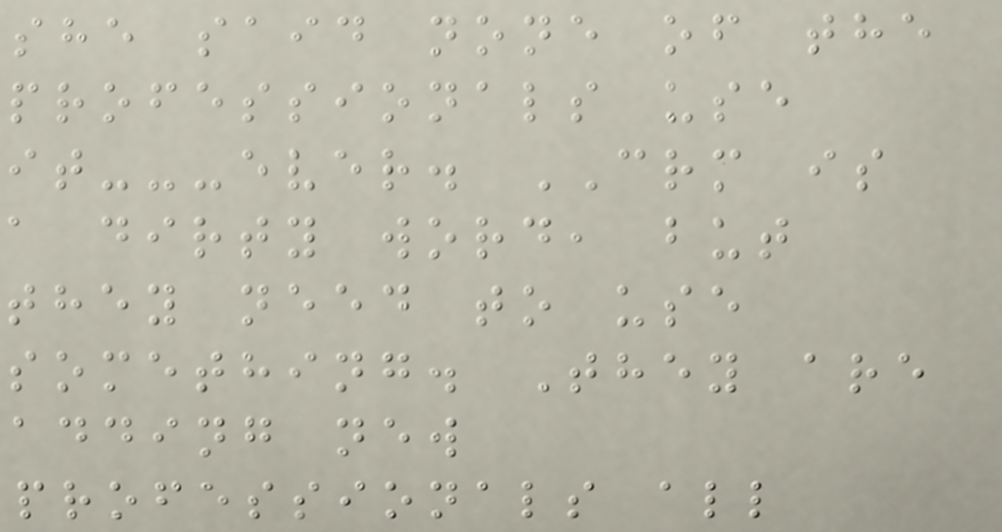she said none of the
professionals use
it---ever. CRM is
a dirty word, but
they need to use
something. They are
adding new
professionals all
